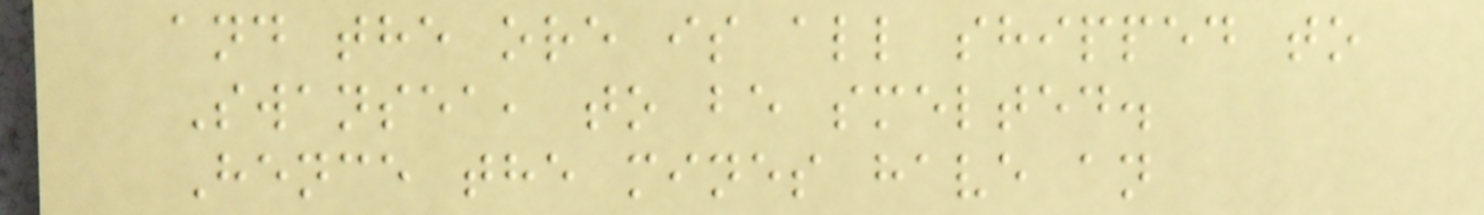and the ore is all shipped to
Swansea, to be smelted.
Hence the mines have an
